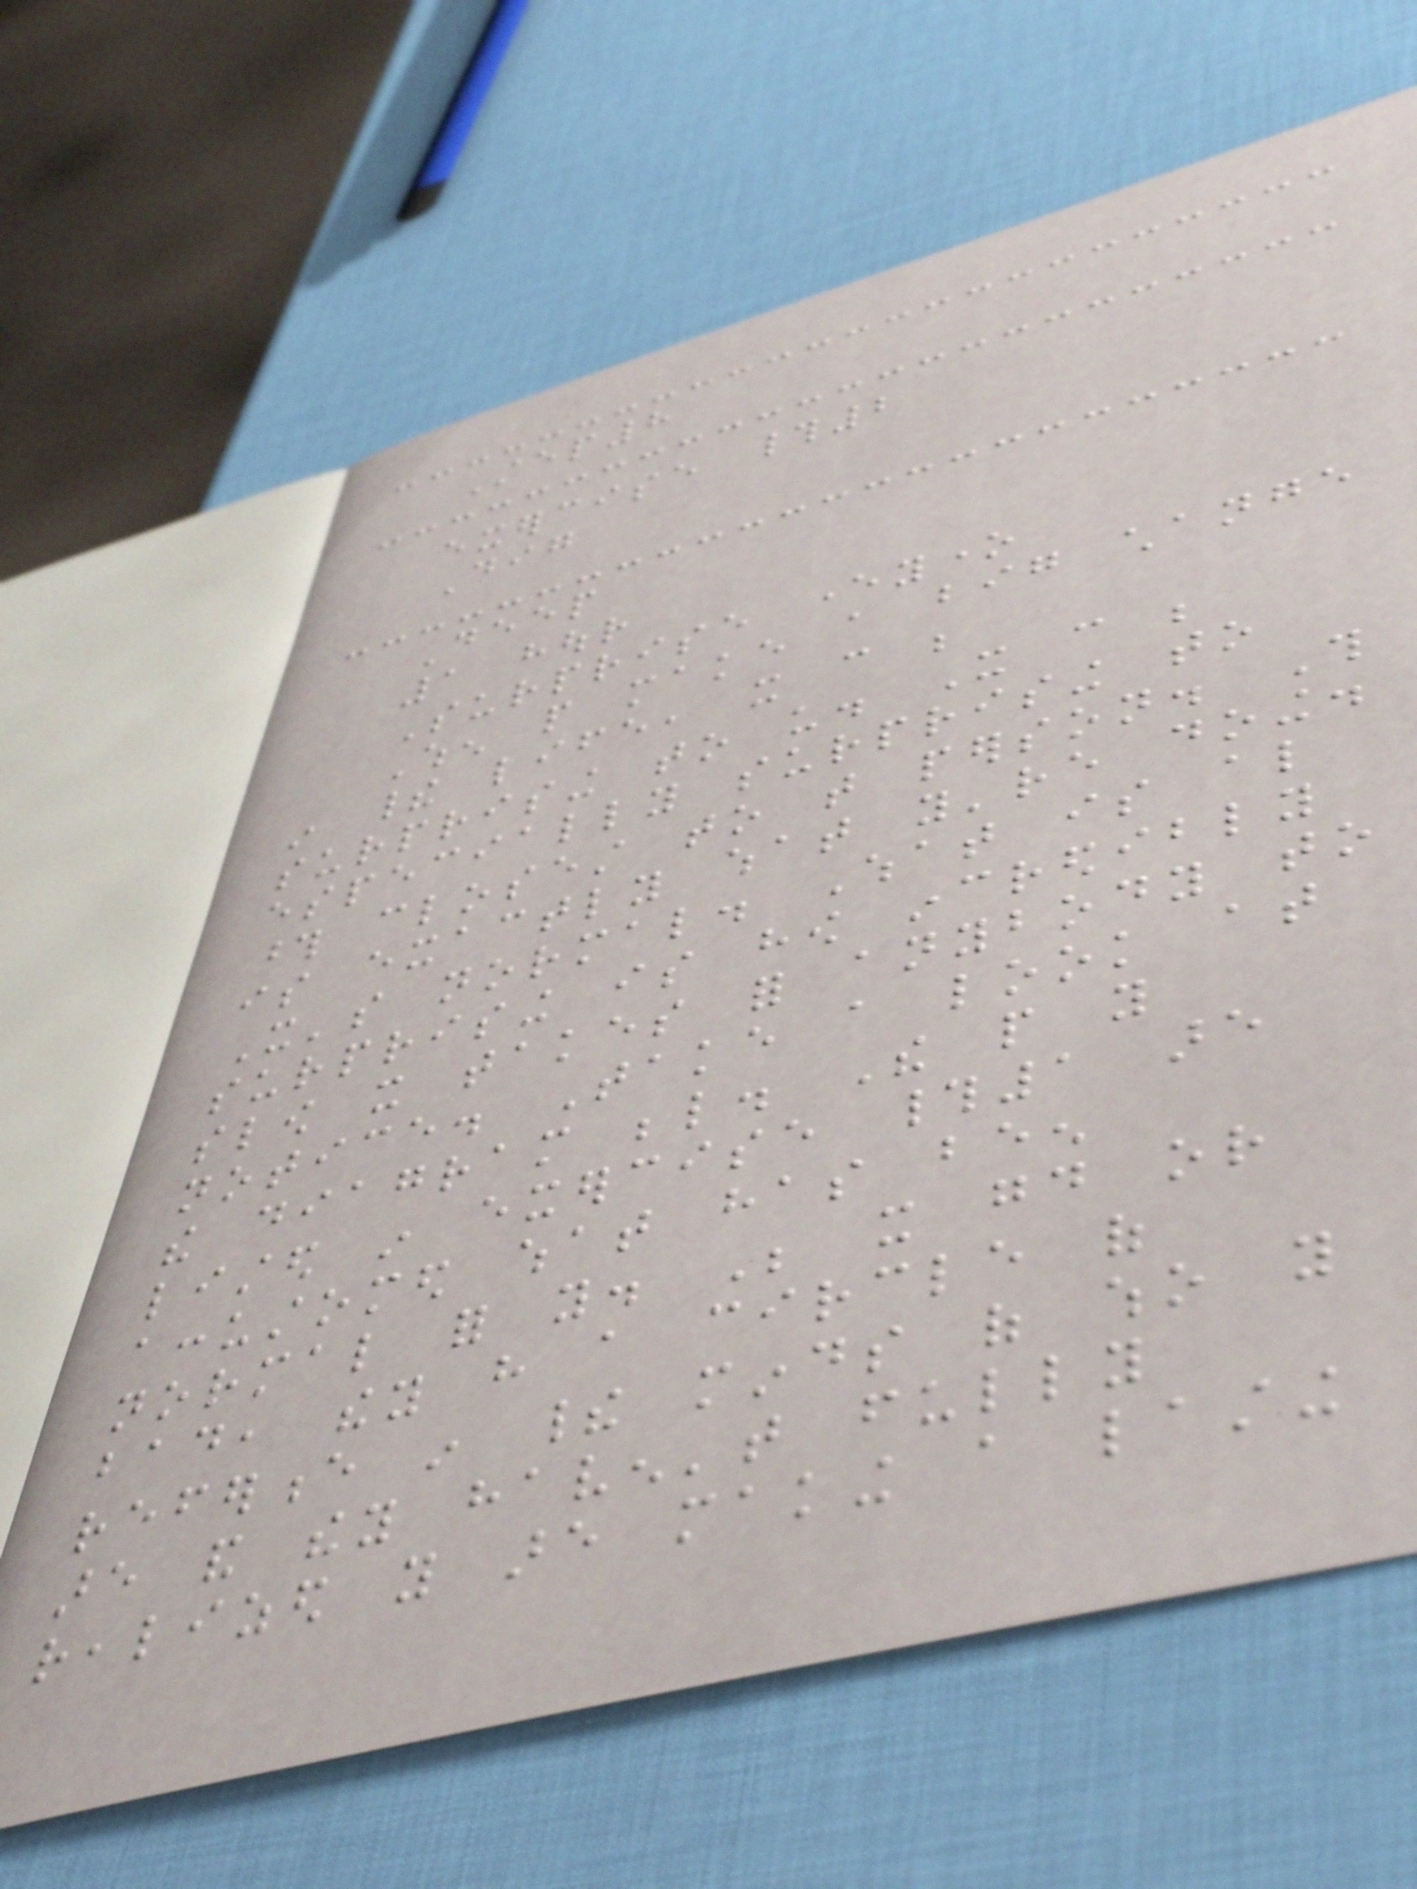Step8
exercise #2
Dig
Deep
1 hour
Surprise everyone
When people make a big change
in their life, it can be
surprising to us. It can be
especially surprising to
those closest to that person. This
is exactly what you're doing.
It's normal. What is also
surprising is how incredibly
slow it takes for anybody to
notice. Take a look at
the diagram below. The people you
listed in exercise #1 are
accustomed what has been
normal for you. Be it good or
bad, they have a circle of
reference in their minds of who you
are and they haven't fully
realized you are making a lasting
